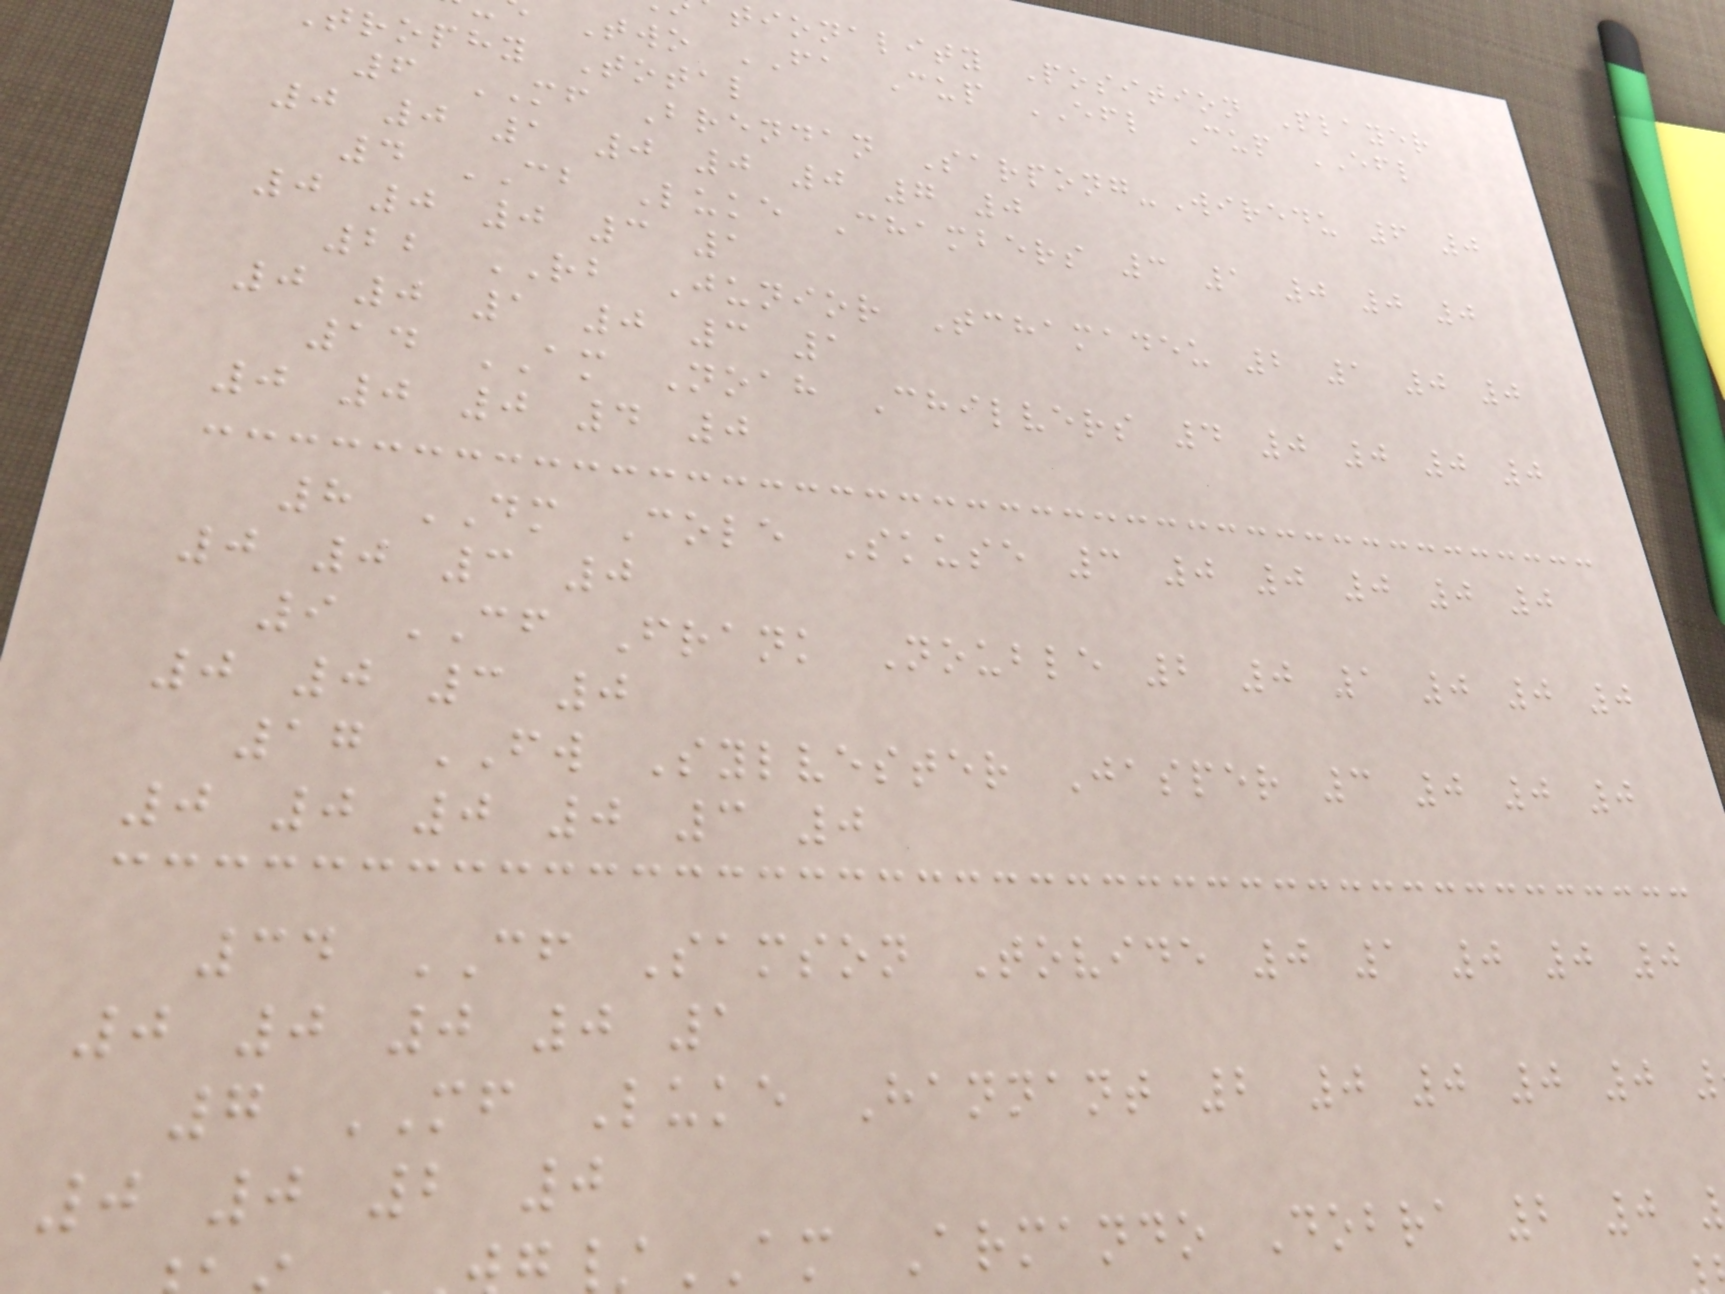tionality Position Player
Two FA Cup EFL Cup EFL
trophy Total
6 MF Brendan Sarpong-Wiredu 6 0
0 0 1 0 0 0 7 0
4 CB Luke Chambers 3 1 0 0 0
0 0 0 3 1
22 RB Junior Tchamadeu 2 1 0 0
0 0 1 0 3 1
14 AM Noah Chilvers 4 0 0 0 0
0 0 0 4 0
8 DM Cole Skuse 3 0 0 0 0 0
0 0 3 0
9 CF Frank Nouble 2 0 1 0 0 0
0 0 3 0
17 FW Sylvester Jasper 3 0 0 0
0 0 0 0 3 0
34 CF Samson Tovide 0 1 0 0 0
0 0 0 0 1
7 MF Luke Hannant 2 0 0 0 0
0 0 2 0
AM Armando Dobra 2 0
